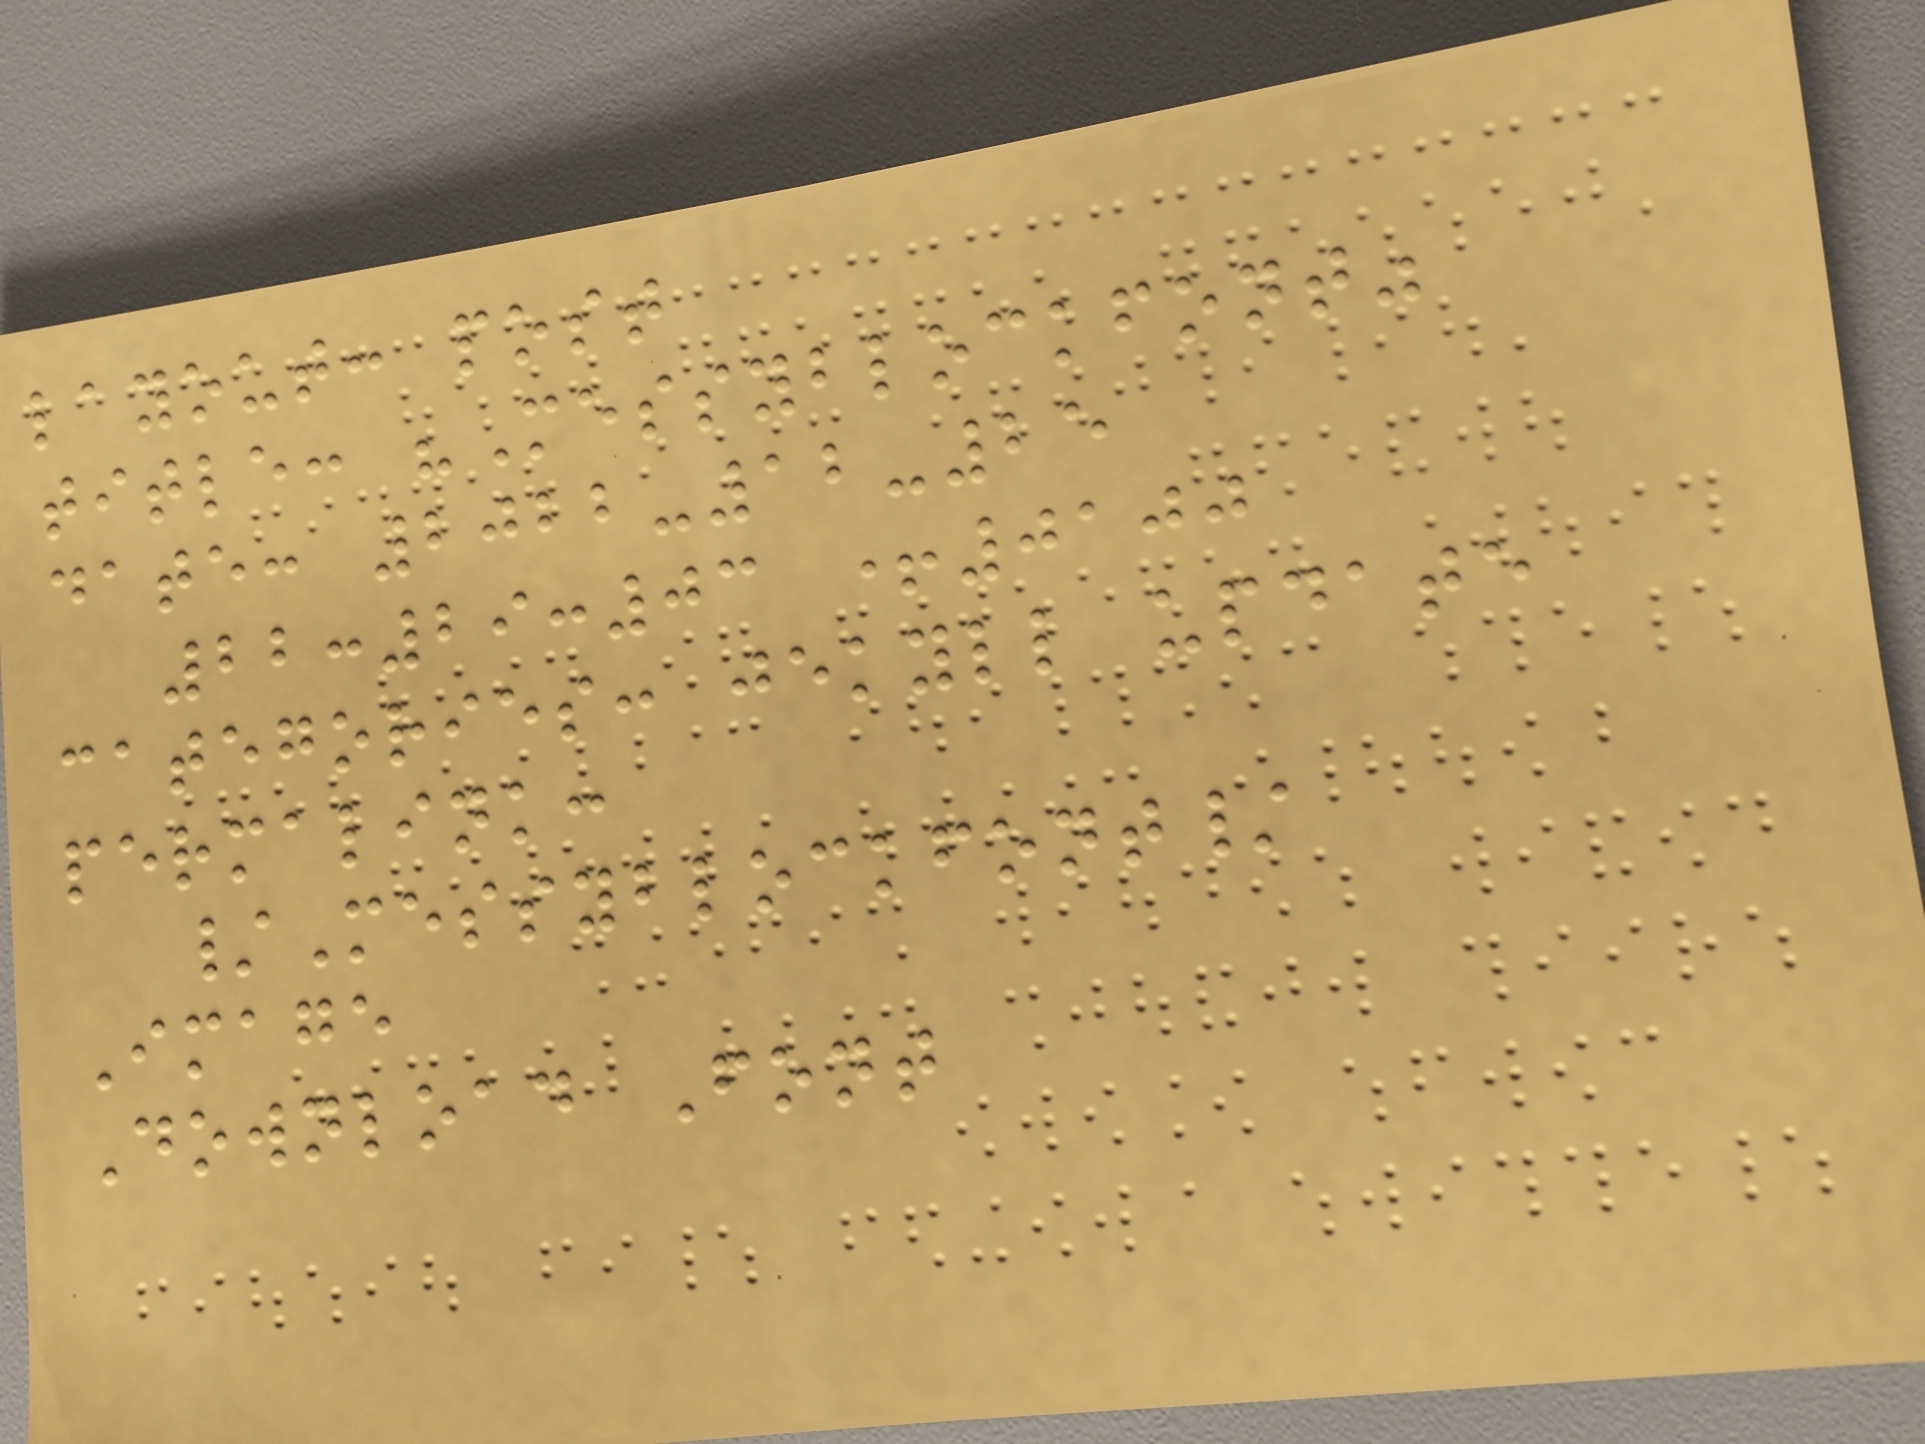layout: post
title: "Messyblockfont"
date: 2022-12-25
22:29:03 +0100
categories: jekyll update
permalink:
/Messyblockfont/
Image
Download Font
